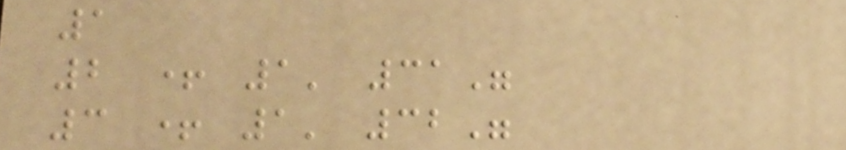1
2 + 1' 31"
3 + 1' 32"
